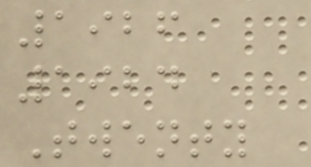1926
1924
Twenty
